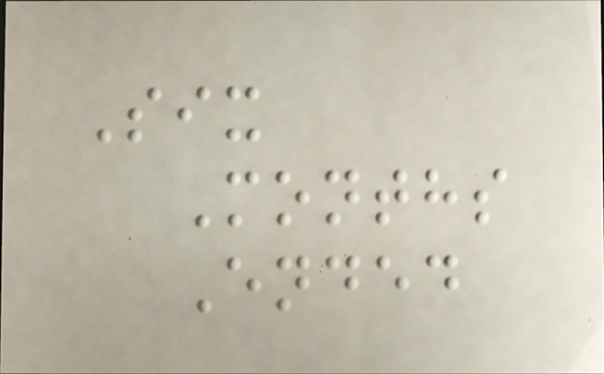Six
Months
Ended
